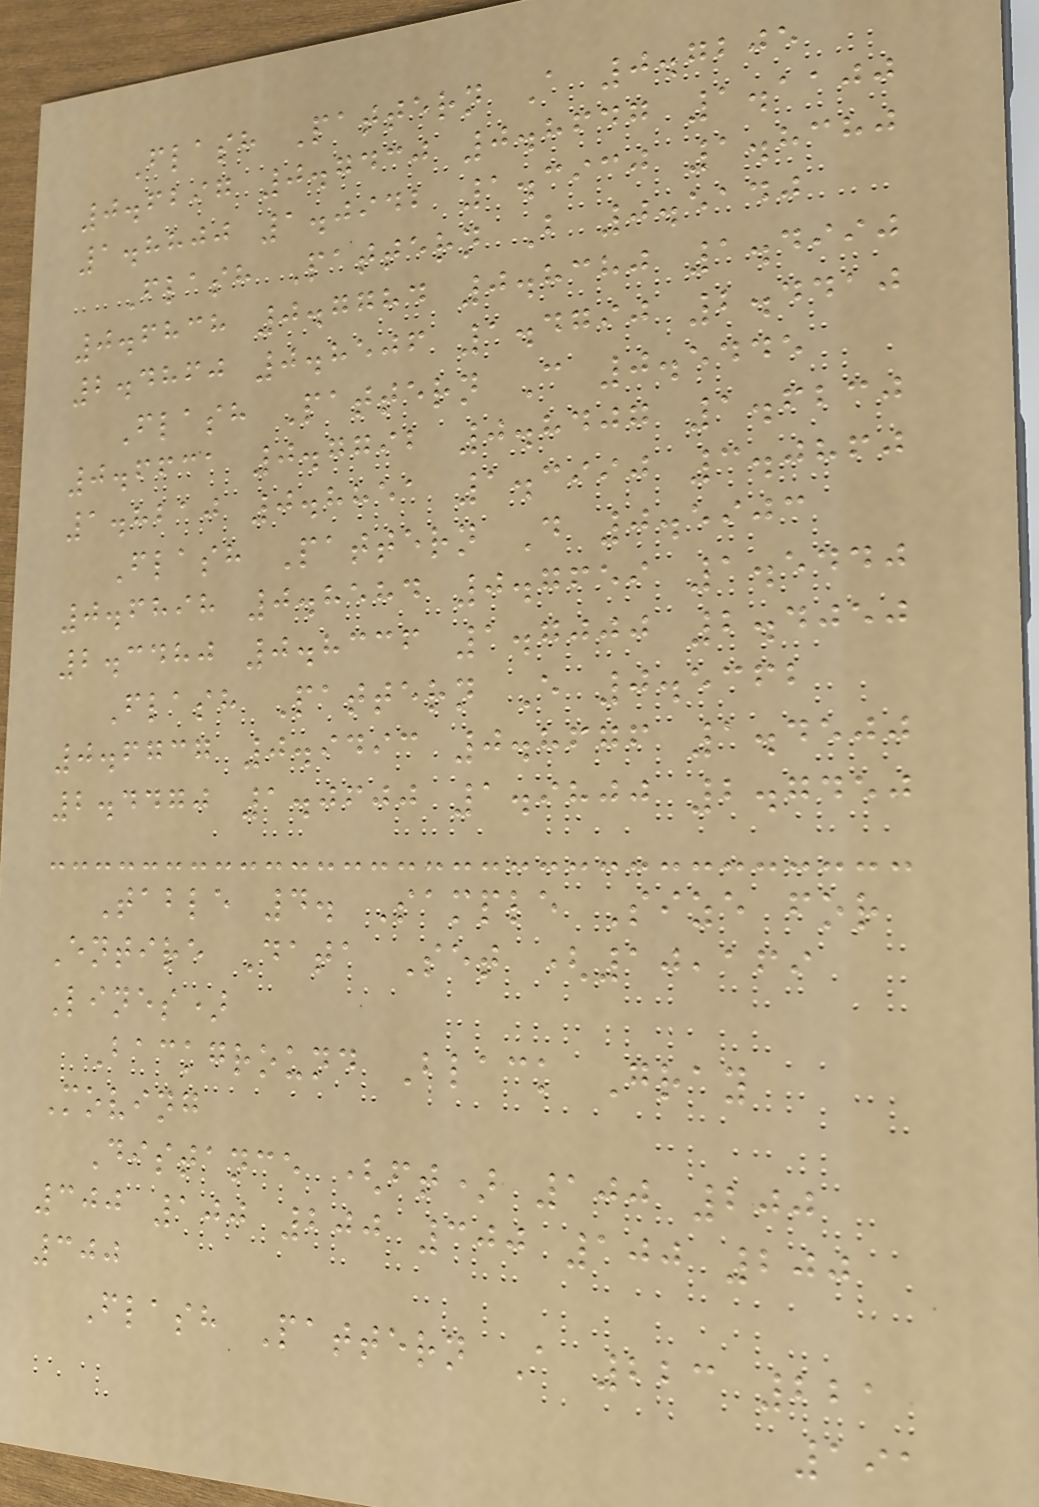Flash Pattern A 0.7205
0.6297 0.7430 0.8647 1.1100
1.8800 1.0942 1.3930 1.8380
Flash Pattern B 0.5140
0.6838 0.7784 0.8380 1.4990
2.4860 0.8506 1.4790 2.4410
Flash Pattern C 0.5445
0.6631 0.7792 0.8407 1.6230
1.8210 0.8851 1.3990 3.0860
Flash Pattern D 0.5903
0.6898 0.8584 0.7659 1.5440
2.3480 0.8336 1.7000 2.4050
Flash Pattern E 0.5362
0.6737 0.9493 0.8676 1.4500
2.4470 1.0600 1.9800 2.7450
Table 4. Sample Size for
Entire Data Set (10,169
Lines)
Background Black Gray
Moving
Distance (ft) 100 200
300 100 200 300 100 200
300
Flash Pattern A 223 221
191
